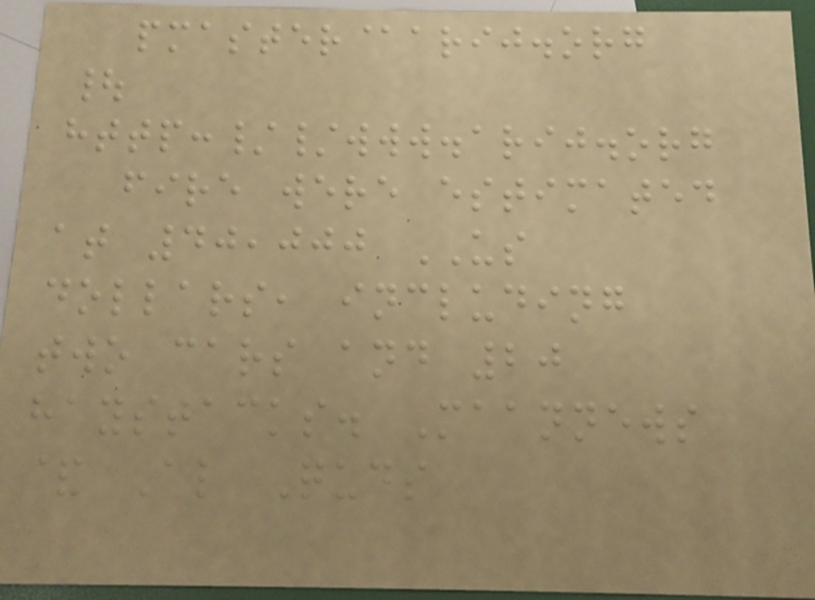pmaster@arij.org
|
http://www.arij.org
fire were estimated
at 40,000 US
dollars, including
two cars and 20
haystacks. Maannews
& Al Quds
